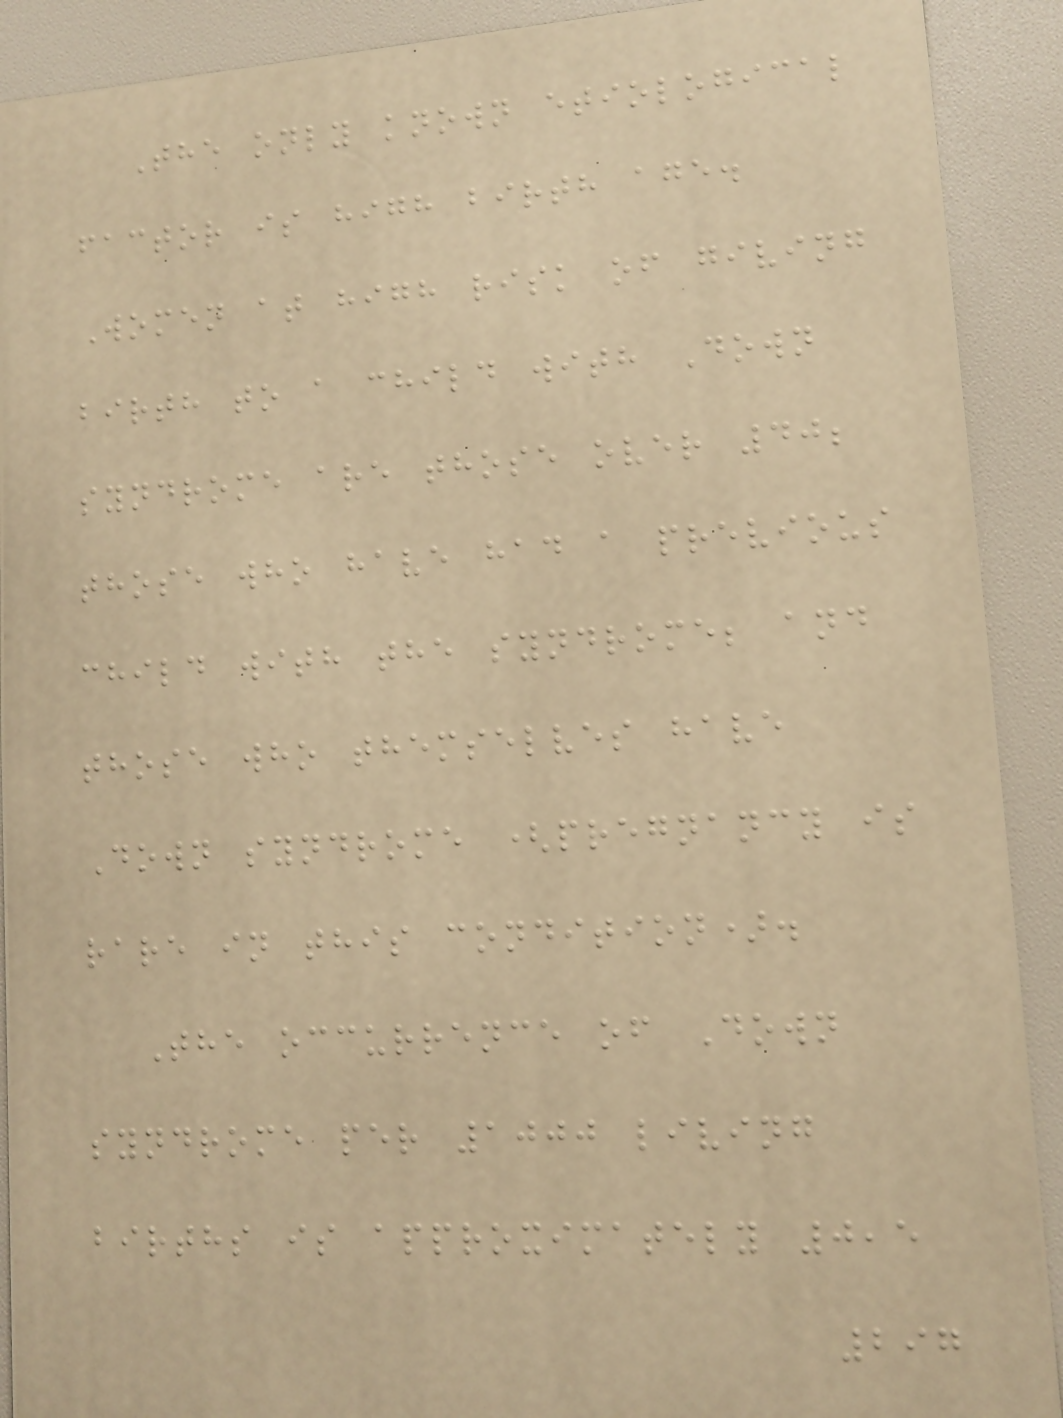The only known etiological
factor is high birth age.
Women at high risk of giving
birth to a child with Down
syndrome are those over 40;
those who have had a previous
child with the syndrome; and
those who themselves have
Down syndrome (pregnancy is
rare in this condition).
The occurrence of Down
syndrome per 1000 living
births is approximately 0,5
297
